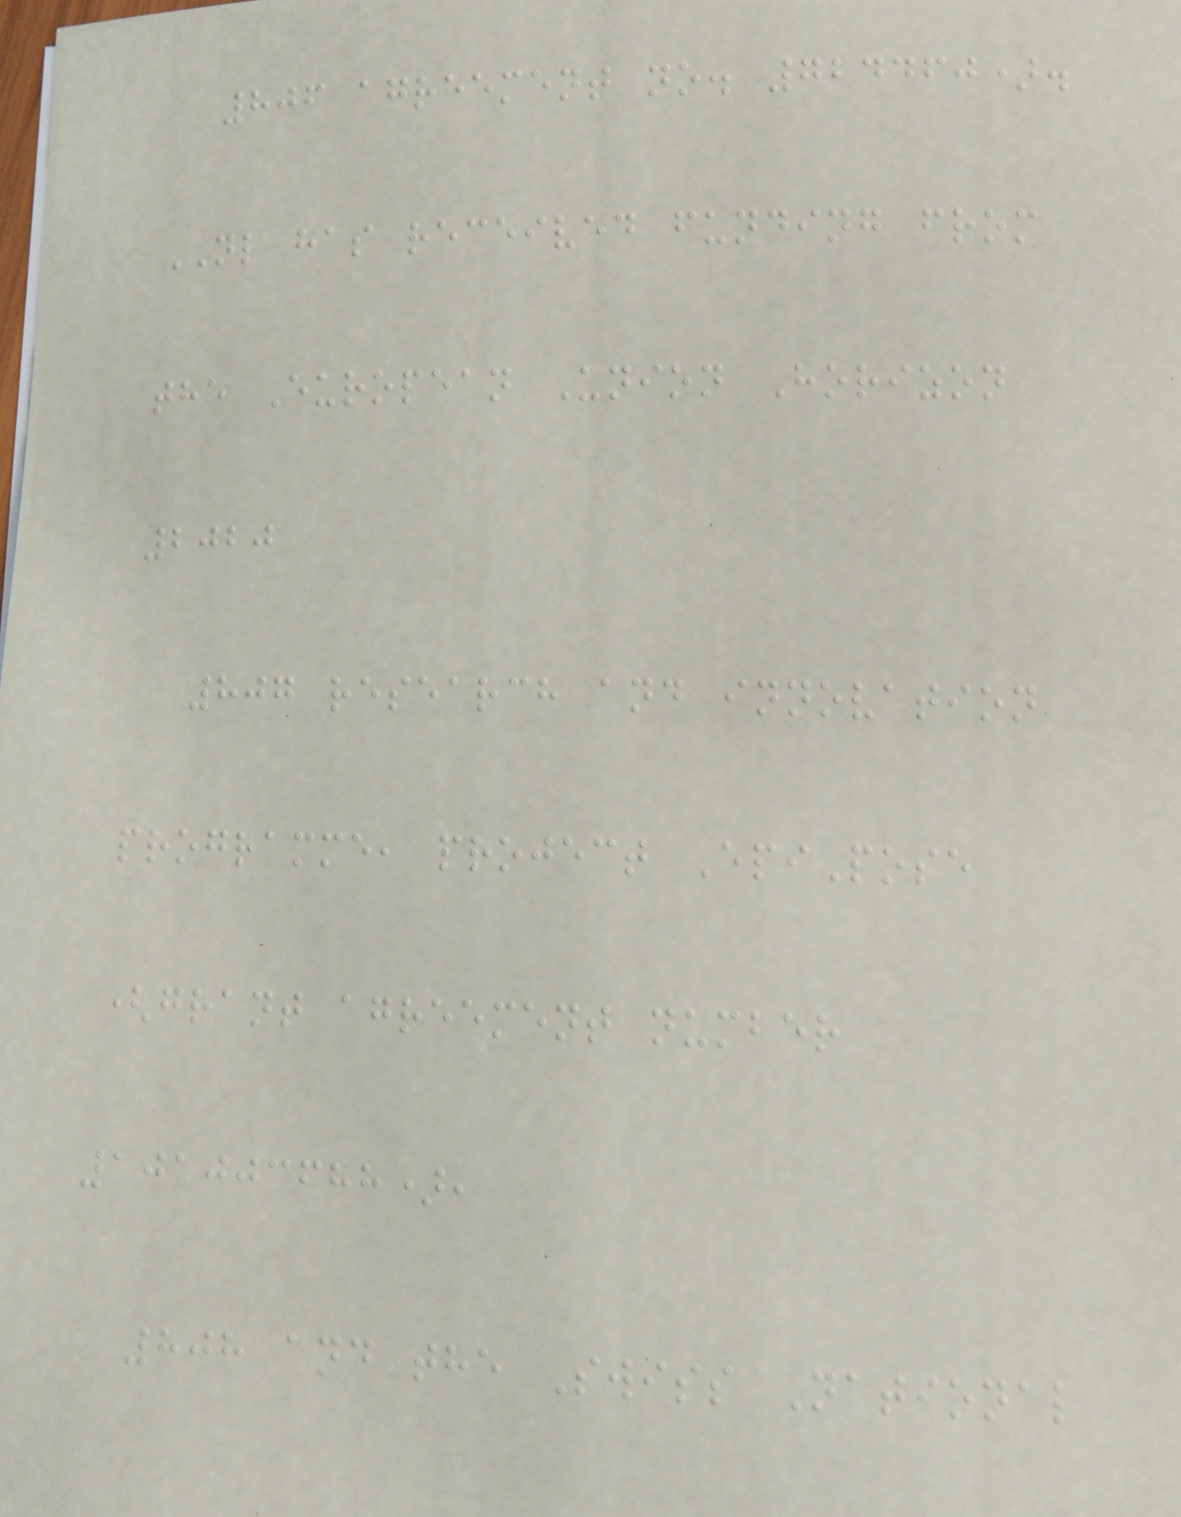806 agreement no. 724460).
NL has received funding from
the European Union Horizon
2020
807 research and innovation
programme, project EpiPose
(grant agreement number
101003688),
808 and the Swiss National
